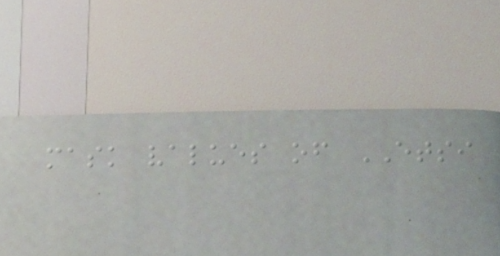mask values of ETSI
